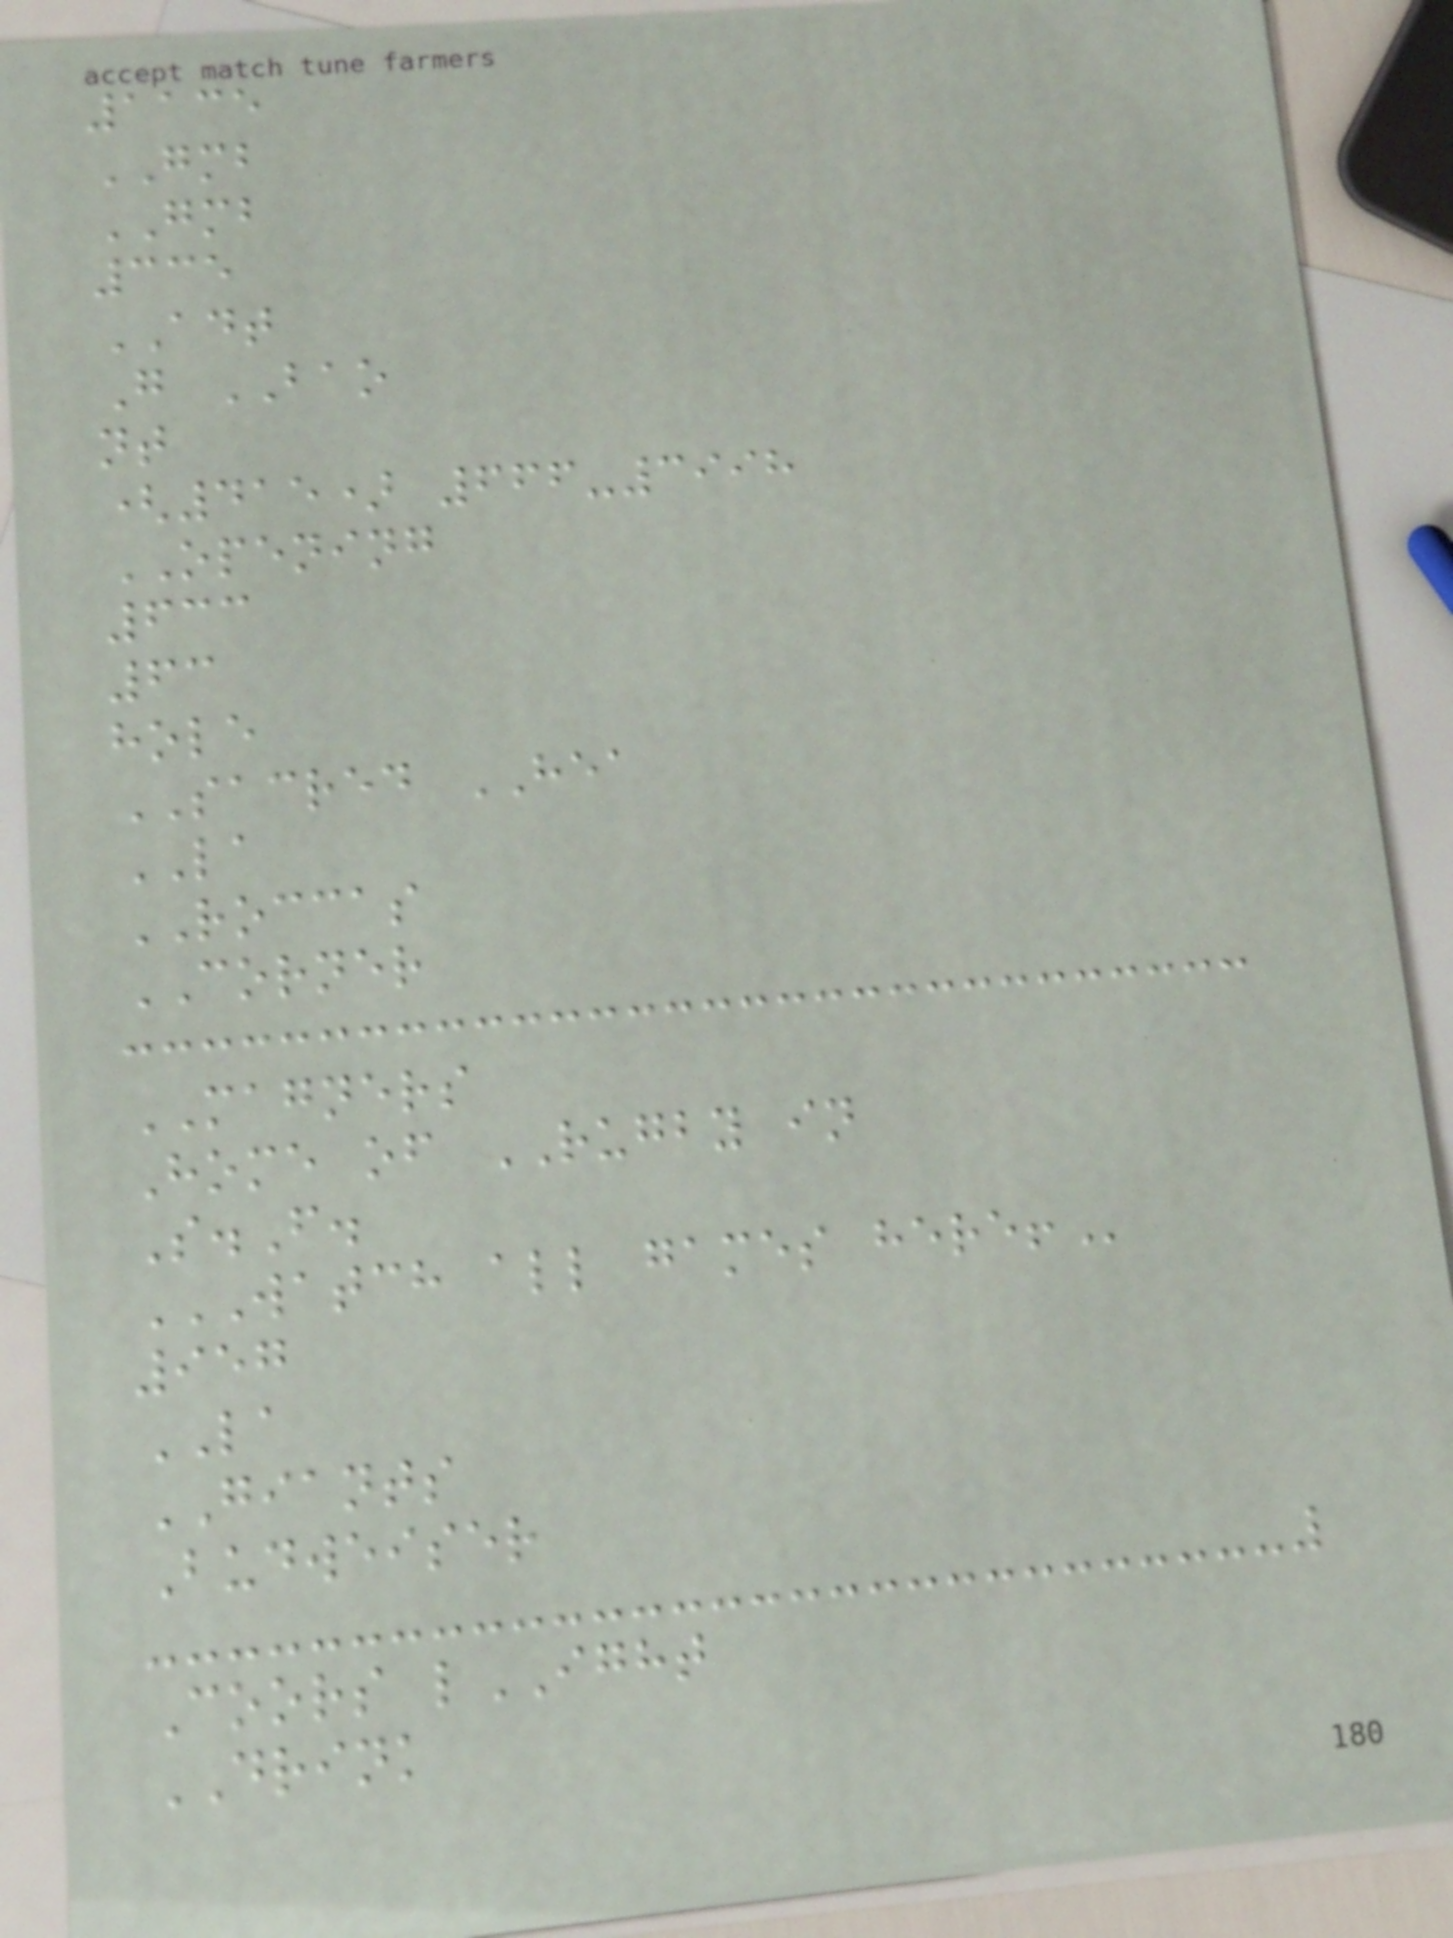1135
GMB
GMB
335
ADT
G BAO
nt
(415) 666-3998
OPENING
633
63
hole
SACRED HEA
LA
ROCCAS
CORNER
MAGNERS
Home of RUGBY in
S.F.
WATCH ALL GAMES HERE!
957
LA
GIANTS
Budweiser
Coors lIGHT
DRINK
